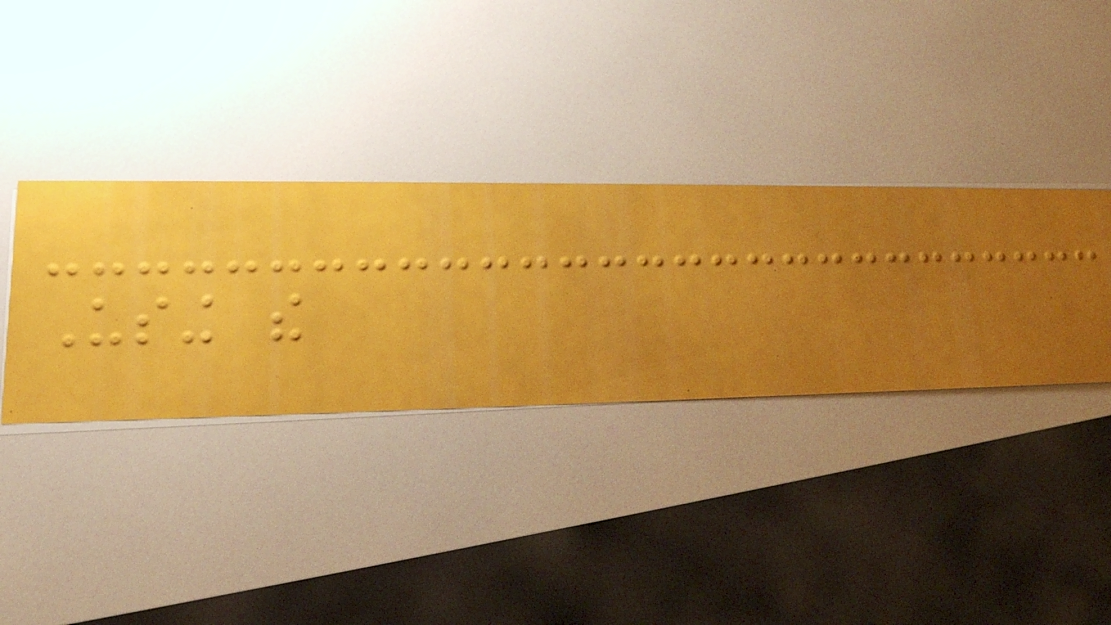Using the
